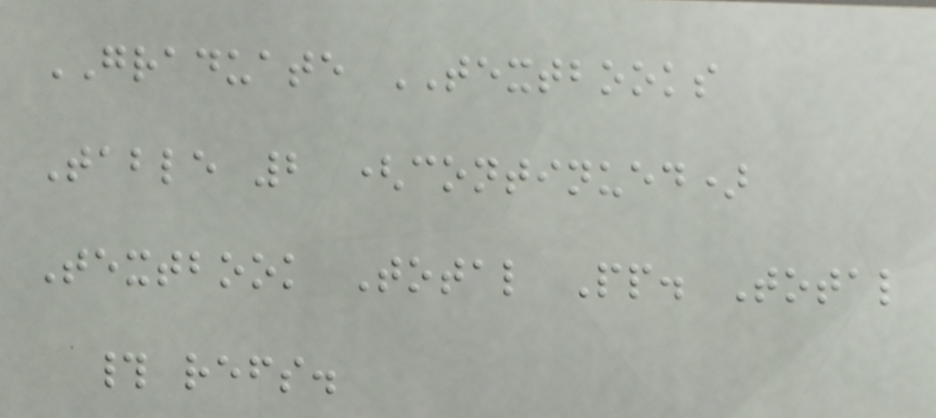GRADUATE TEXTBOOKS
Table 2 (continued)
Textbook Total Pp. Total
# refs.
